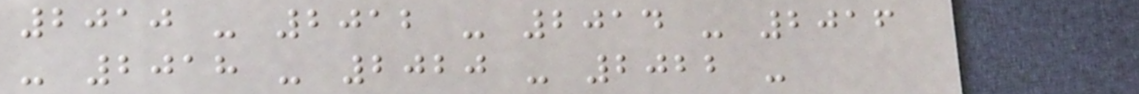2010 - 2012 - 2014 - 2016
- 2018 - 2020 - 2022 -
